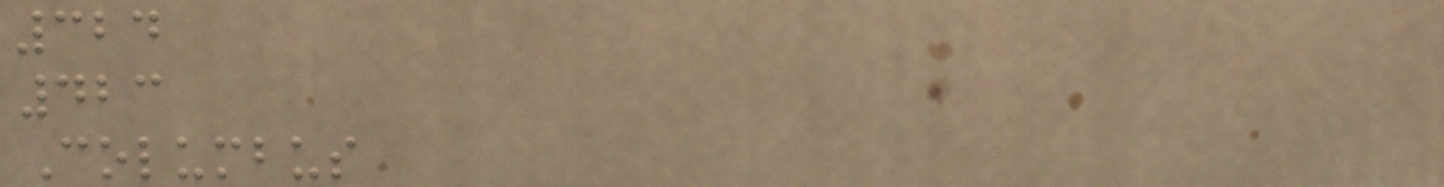324
423
Columbus
